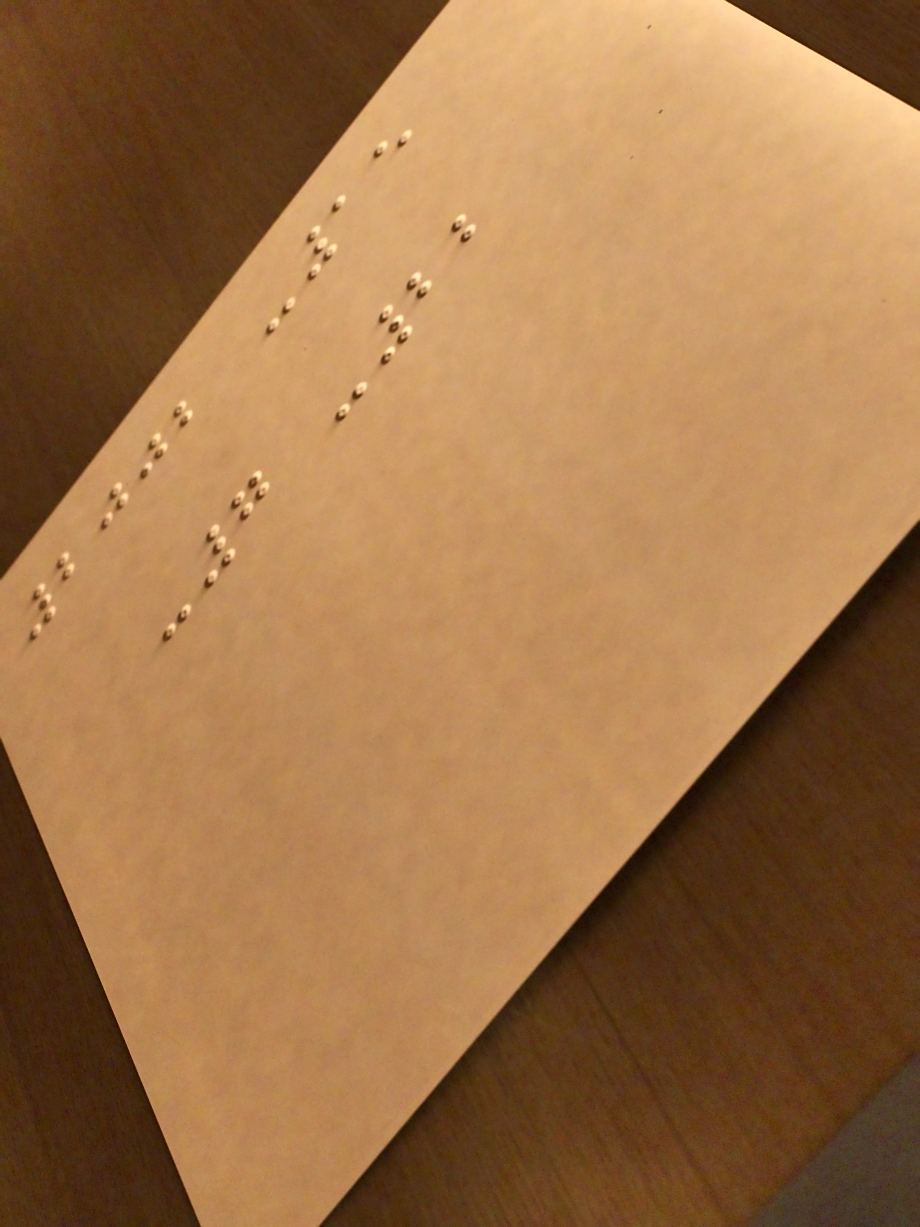2002 -15
-7 -22
